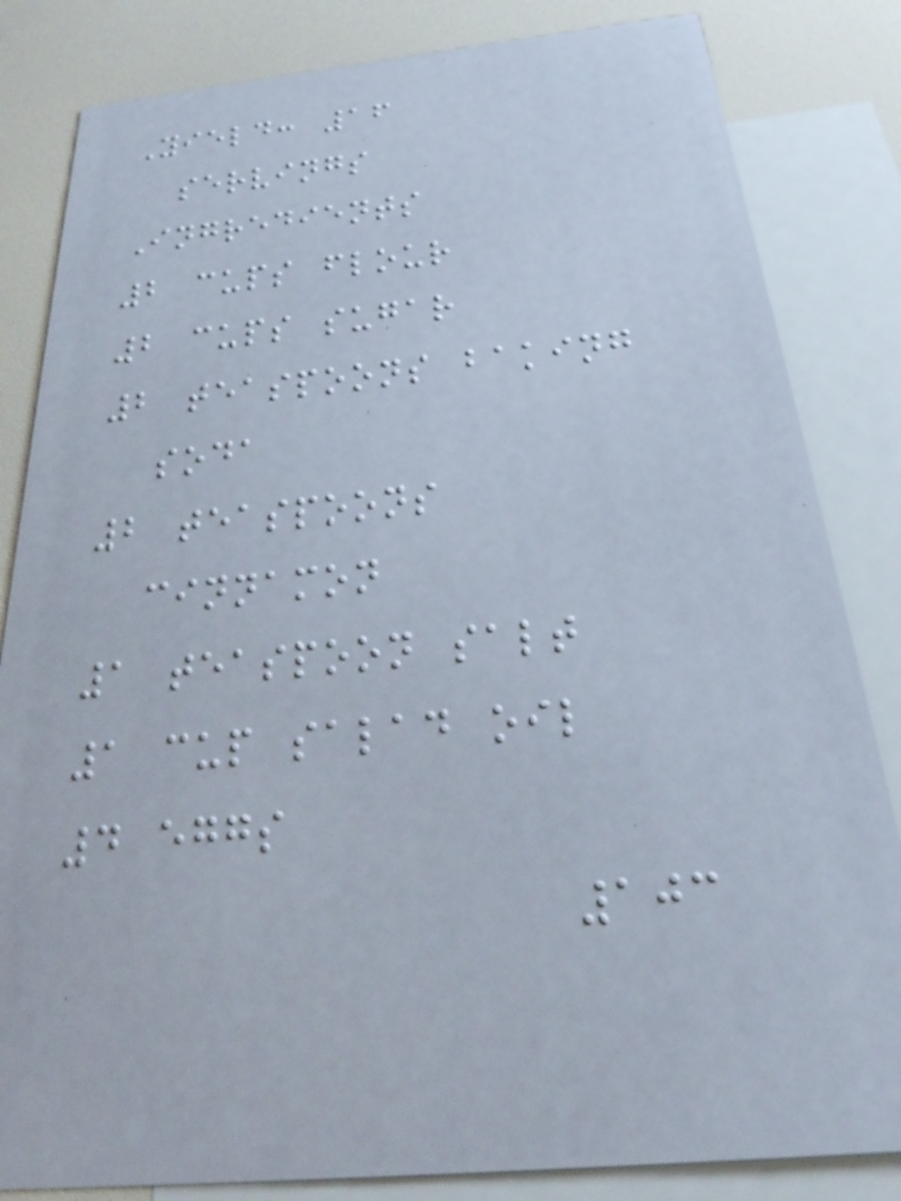Yield: 16
servings
Ingredients
2 cups flour
2 cups sugar
2 teaspoons baking
soda
2 teaspoons
cinnamon
1 teaspoon salt
1 cup salad oil
4 eggs
103
